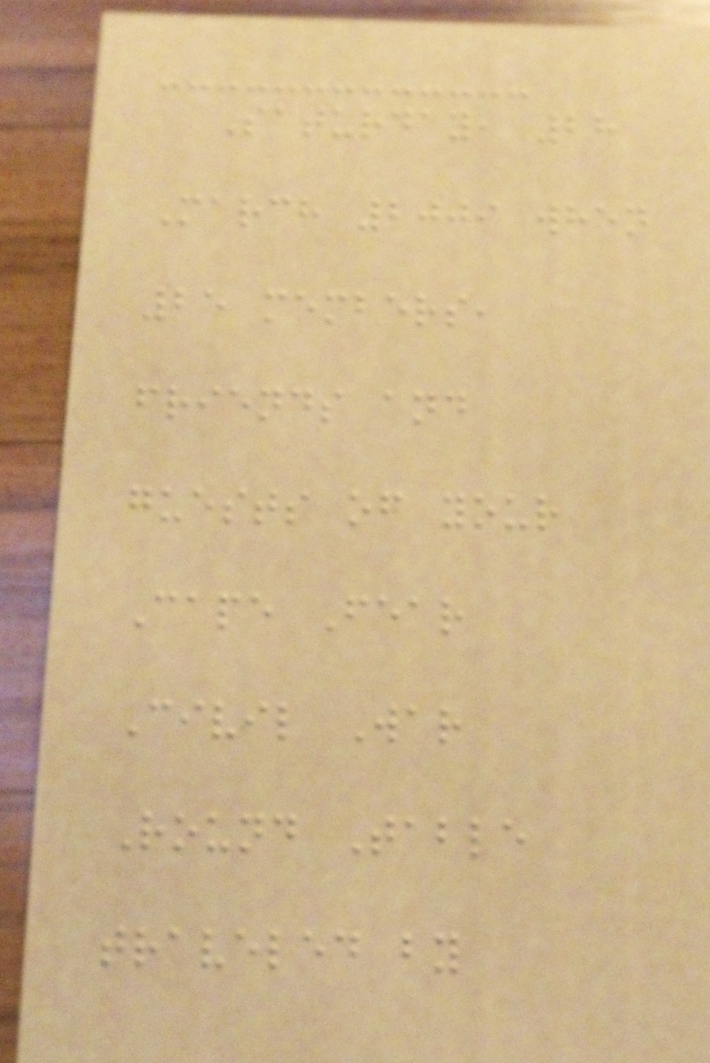Saturday, 28
March 2009 when
25 members,
friends and
guests of your
Cape Fear
Civil War
Round Table
traveled by
